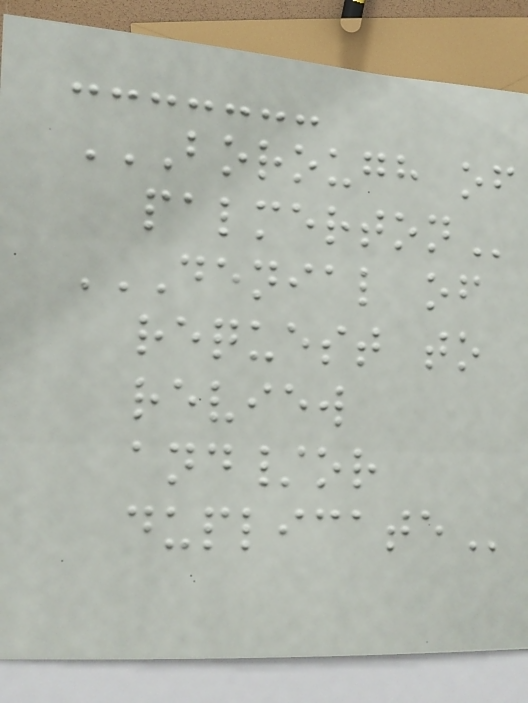BOROUGH OF
PALMERTON
DENIAL OF
REQUEST TO
REVIEW
AND/OR
DUPLICATE
